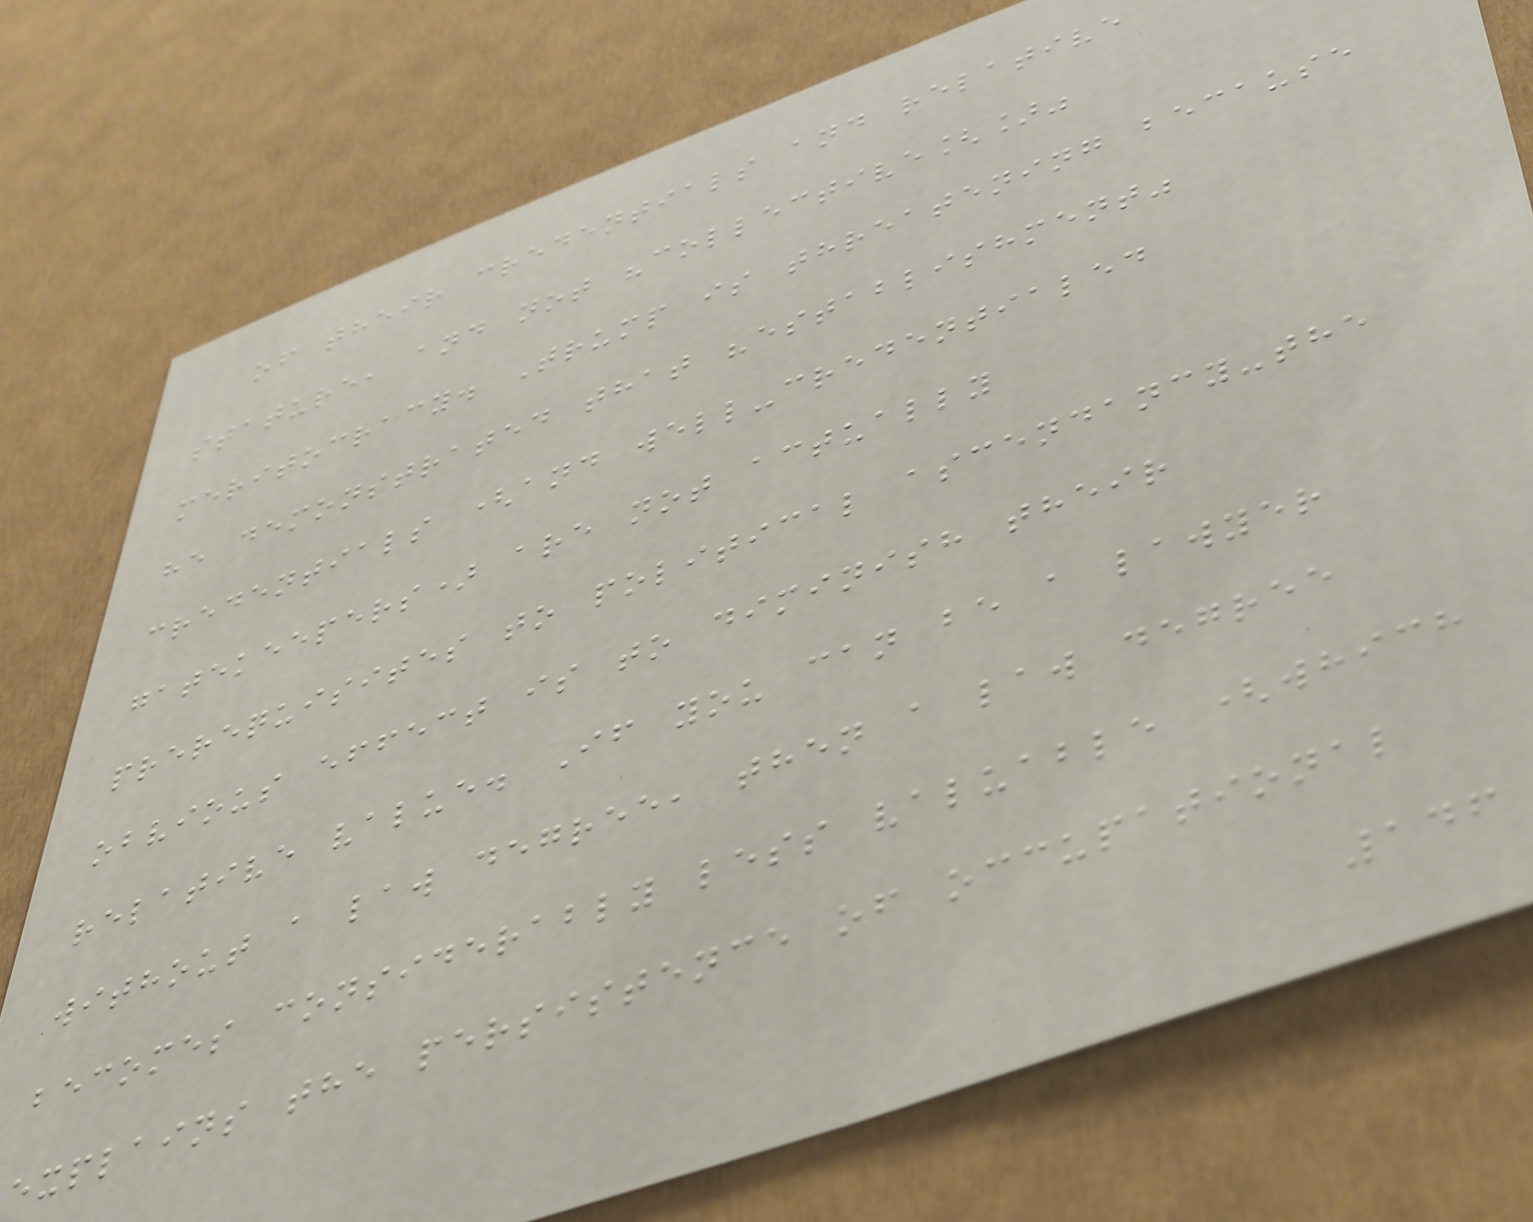of their credentials and relative
stature, and not "collective[]"
meritocracy. Trump is threatening because
he demonstrated that "establishment"
credentials (and well-credentialed
gatekeepers) are not actually
prerequisites to political ascendancy-the
obvious effect is to diminish their
relative value. If you can be a lawyer
without a law degree, then a law degree
becomes considerably less valuable (which
explains the persistence of occupational
146
